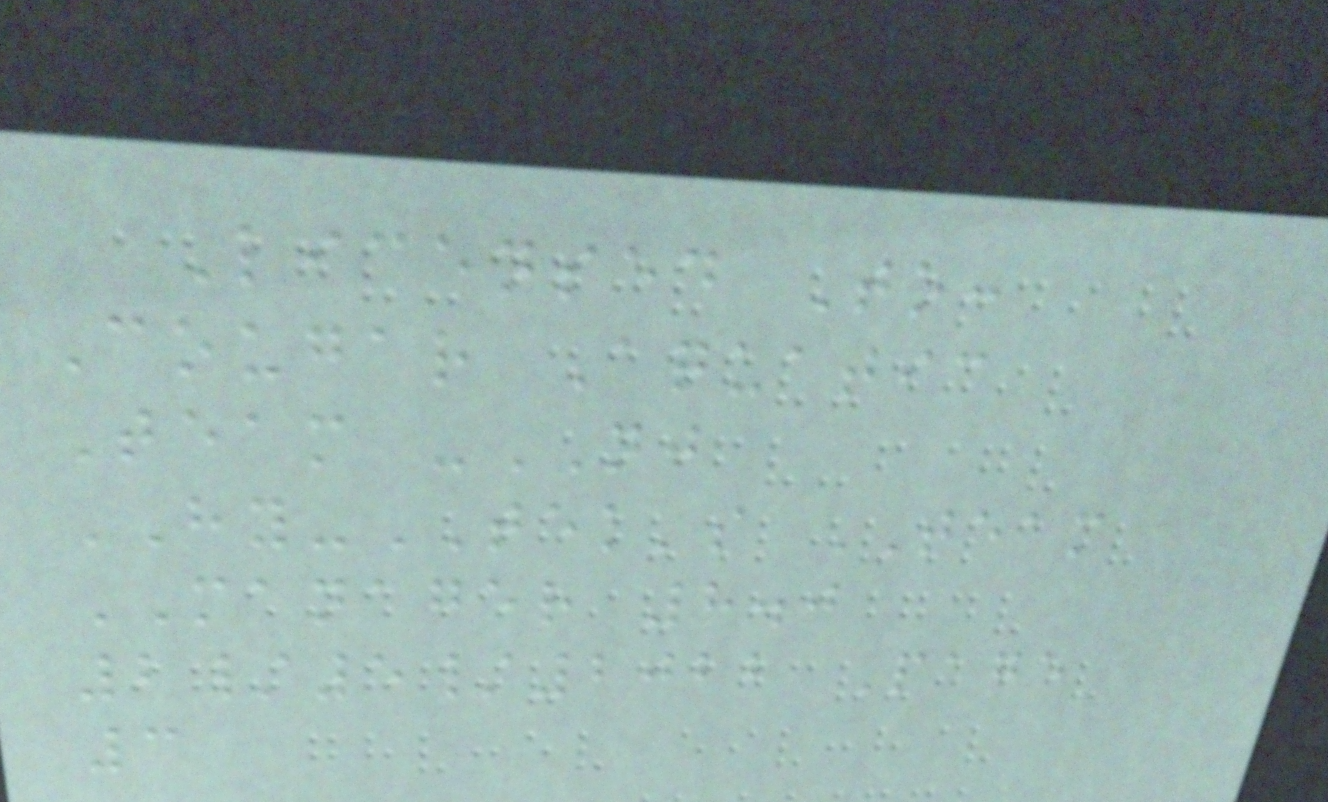Licensed To:
Cougar Aquatic
Team -NJ
HY-TEK's TEAM
MANAGER 8.0
2/5/2022 Page
3
